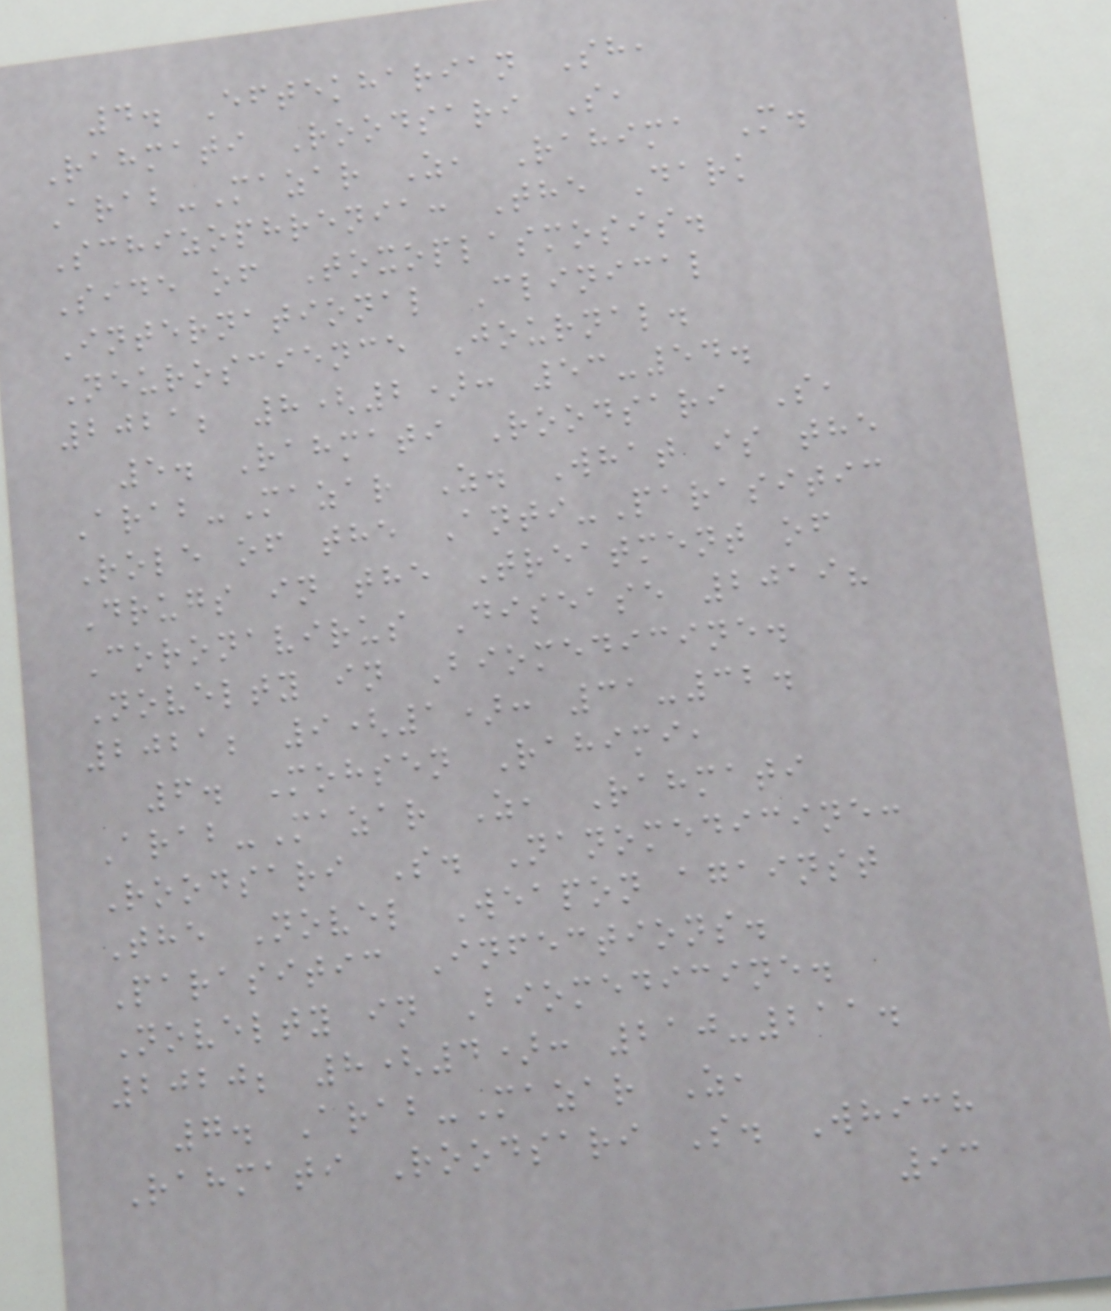4. Eftekharian Sh,
Rahmati Roodsari S,
Arab-Mazar Z, Rahima M.
Schizophrenia: The Dark
Side of Toxoplasmosis.
International Clinical
Neuroscience Journal.
2021; 8(2): 53-54.
5. Rahmati Roodsari S,
Arab-Mazar Z. What is the
Role of the Anti-Parasitic
Drugs in the Treatment of
Coronavirus Disease 2019?
Novelty in Biomedicine.
2021; 9(1): 31-32.
6. Mohsen Rahimi,
Arab-Mazar Z, Rahmati
Roodsari S. Nanomedicine:
The Novel Weapon against
Parasitic Infections.
Novelty in Biomedicine.
2020; 8(4): 210-211.
7. Arab-Mazar Z,
Rahmati Roodsari S. Which
93
